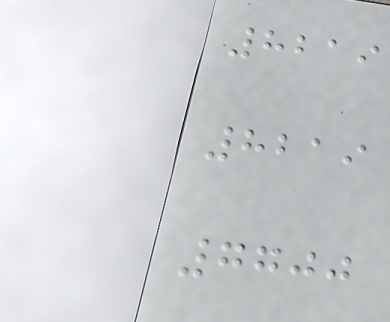8219
8219
7700
